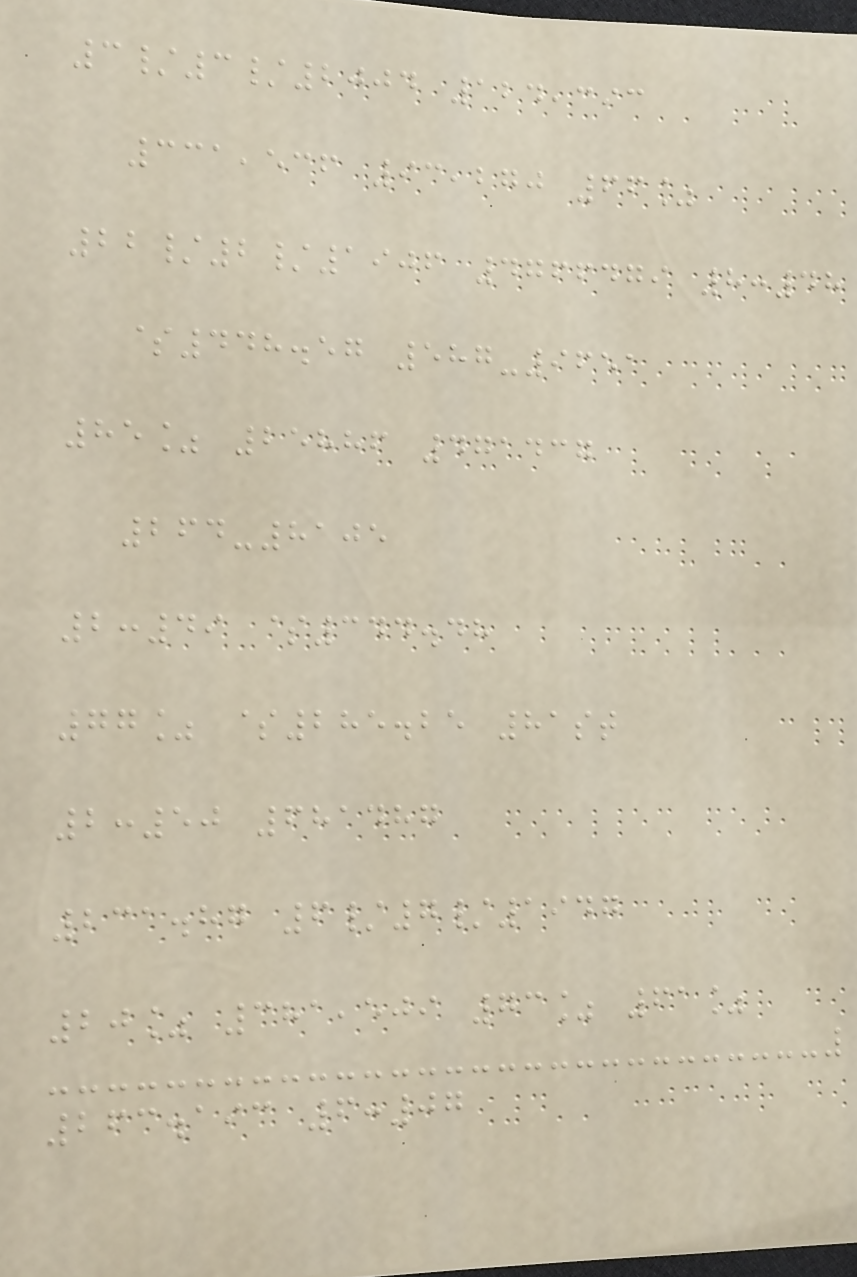3/3/2004 124,393
331,536 93,270 66%
22/2/1906 4766479 8:48
$448.57 587-9651
85% 25886 471437
264-8105
2:49 $344.48
77% $285.25 81st
2:50 681487
231.87 6/7/1947
20% 381,509 73% 61%
263.193 6:07
